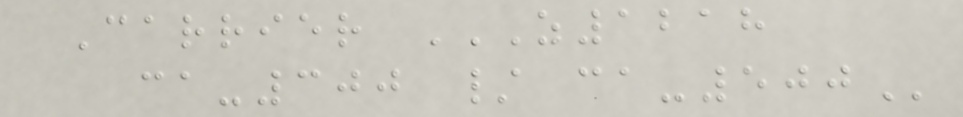Carrier Z1218
CA-300 / CA-500
